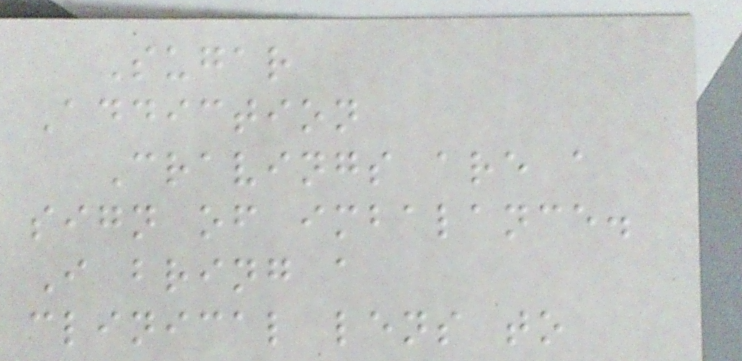Sugar
Addiction
Cravings are a
sign of imbalance.
I bring a
clinical lens to
